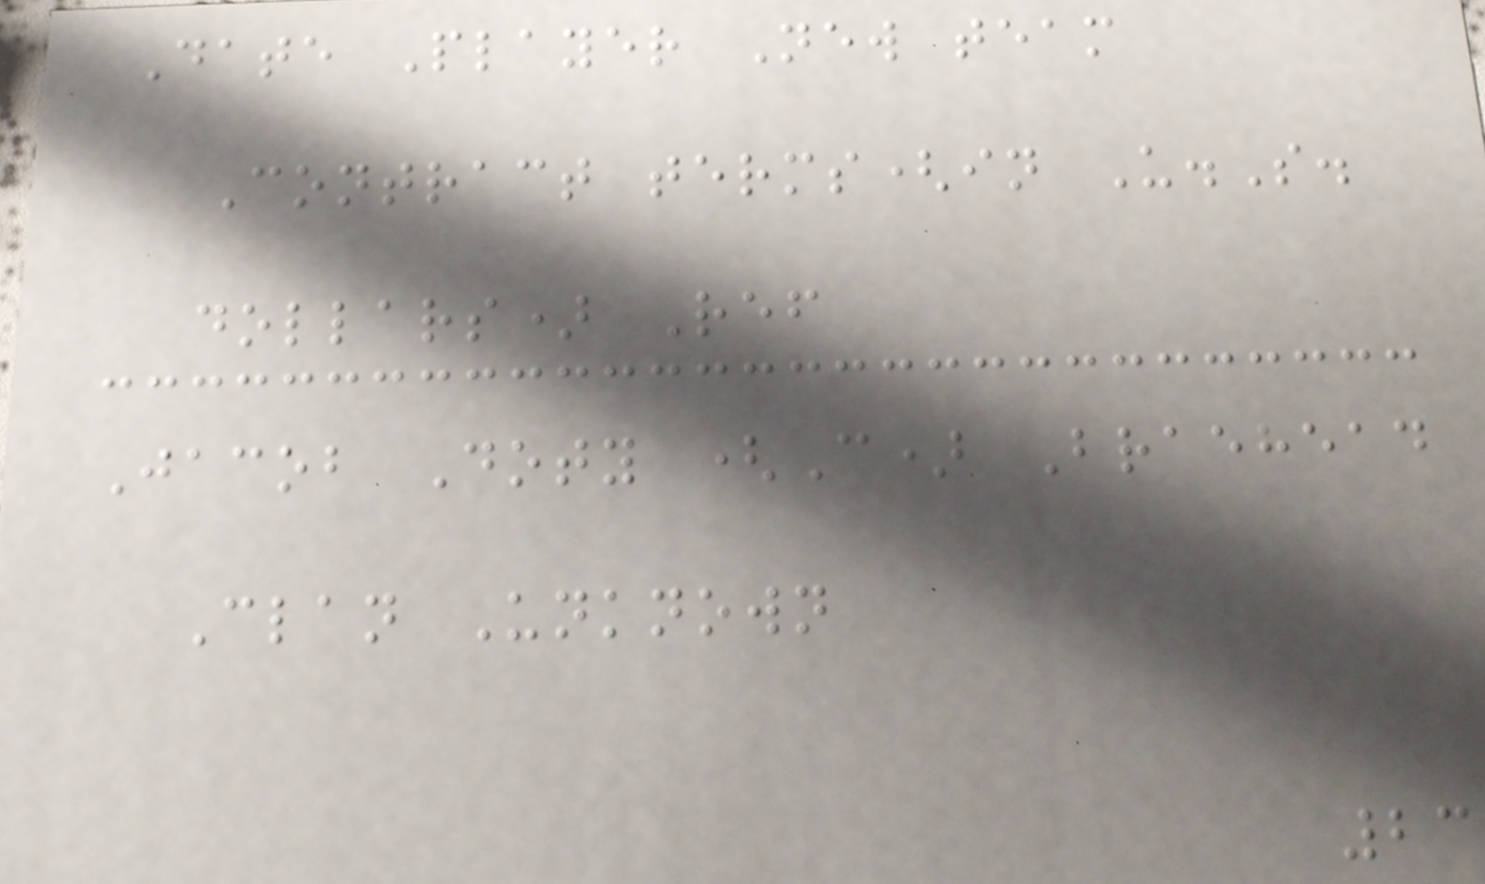Date Player New team
Contract terms(in U.S.
dollars) Ref
Jacob Doty (C) Braehead
Clan Unknown
23
